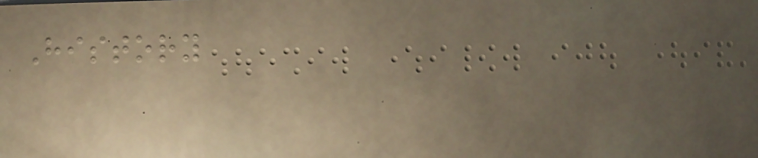History
